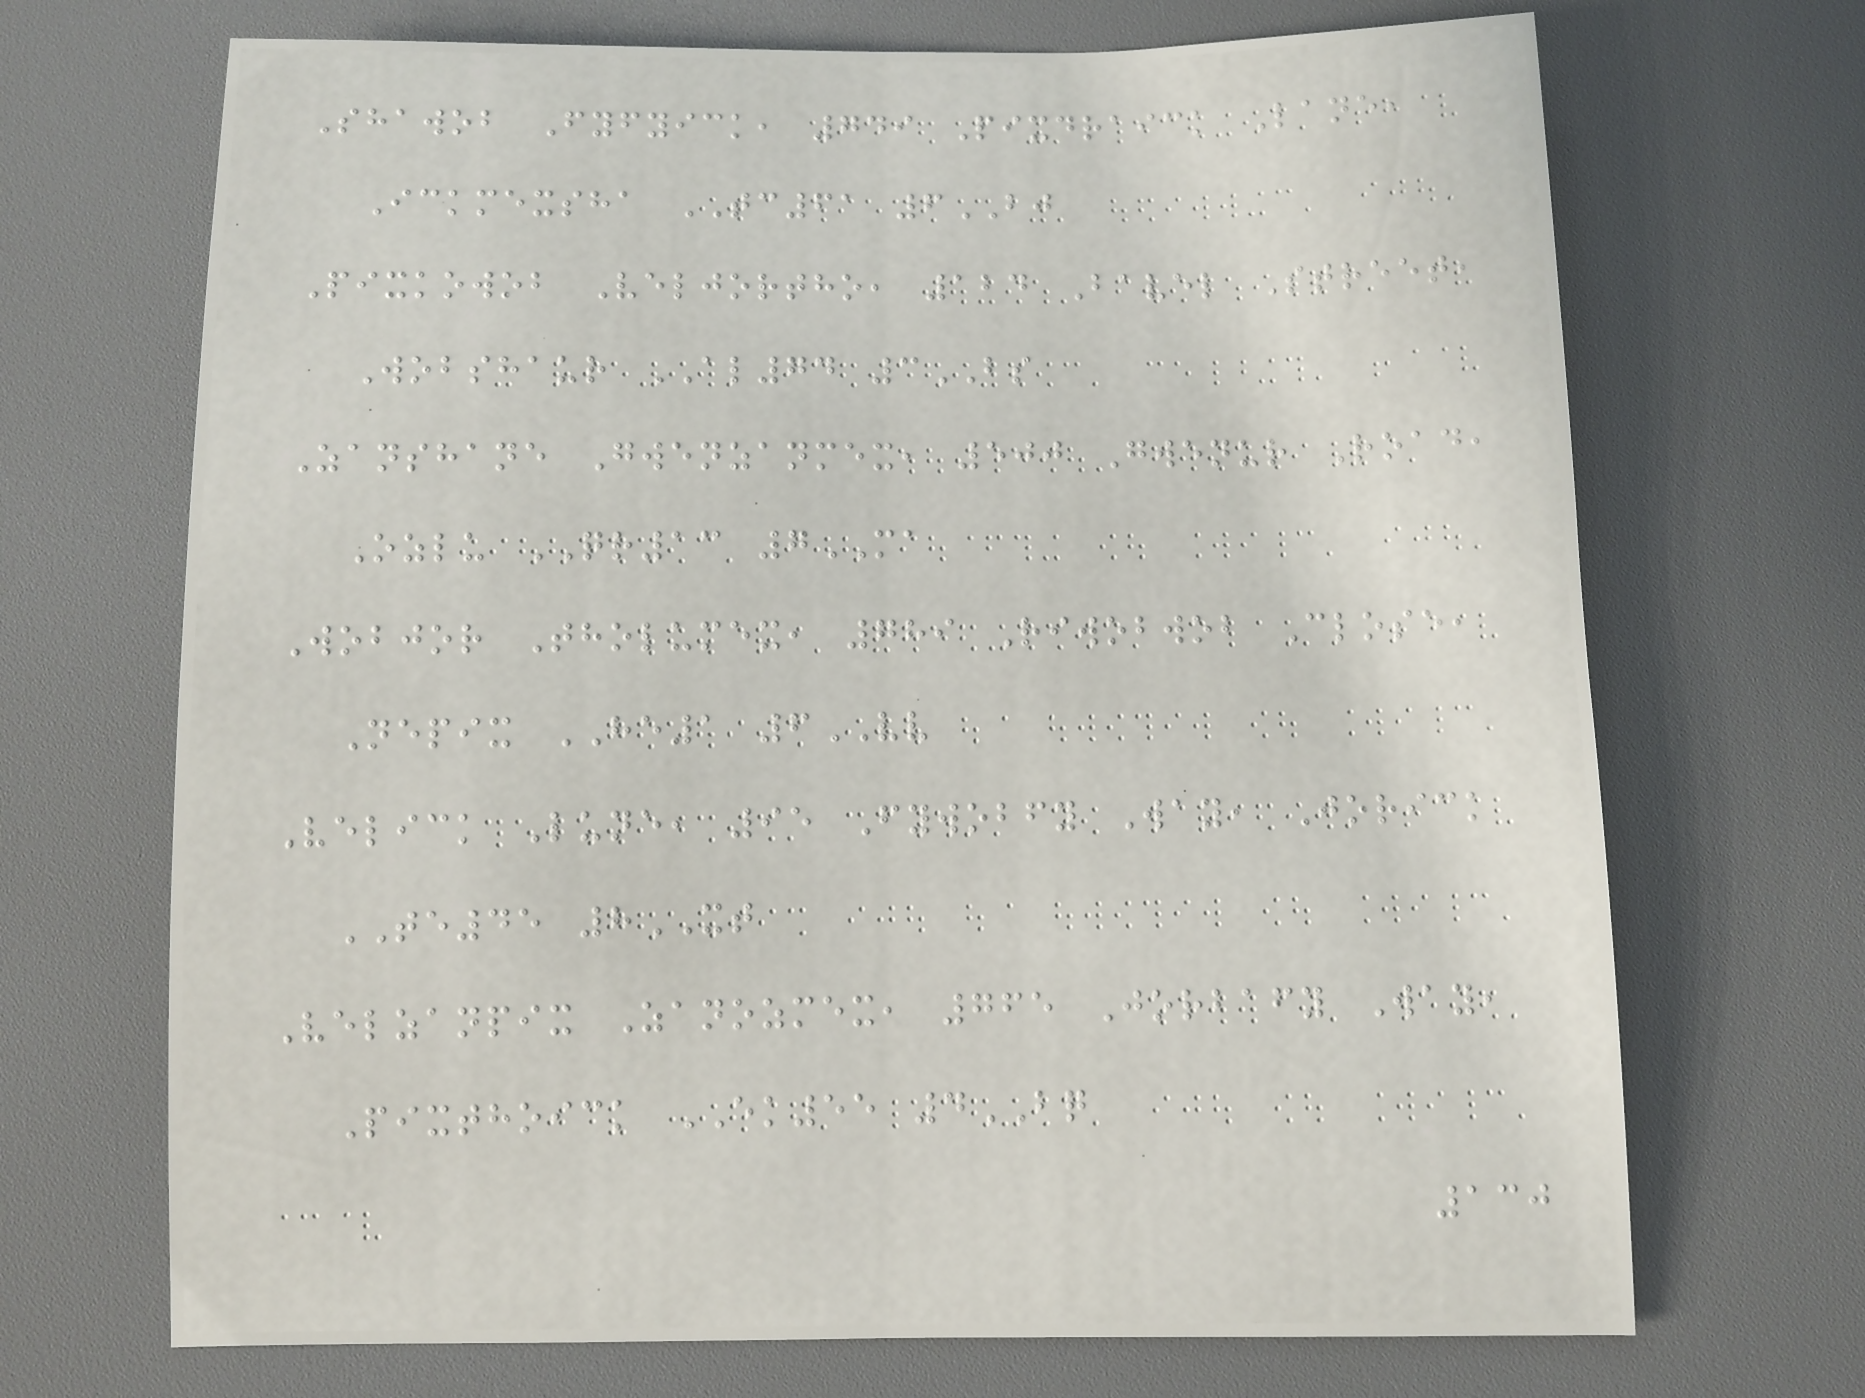Shawob Fyfyick, 749 Pixdraick Lane,
Ickmexsha TC61 6BJ
Pixkowob Veljortho, 124 Bavel Street,
Wobshaur AL74 3BS
Zanshane Gwenzanmex, 500 Gwenur Road,
Ozlu QR13 7MA
Wobjor Tholumex, 789 Riwobwob Close,
Nepix HE1 6VV
Velick Lune, 95 Fywobfy Way, Jorick
TE45 8XT
Velzanpix Zanozmex, 765 Jorbafy Way,
Pixthoick EK55 4BQ
130
